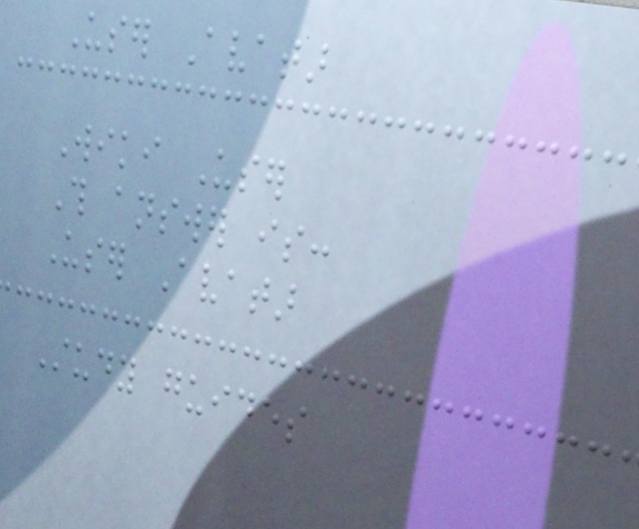User Avatar
Wiki User
This answer is:
User Avatar
Study guides
